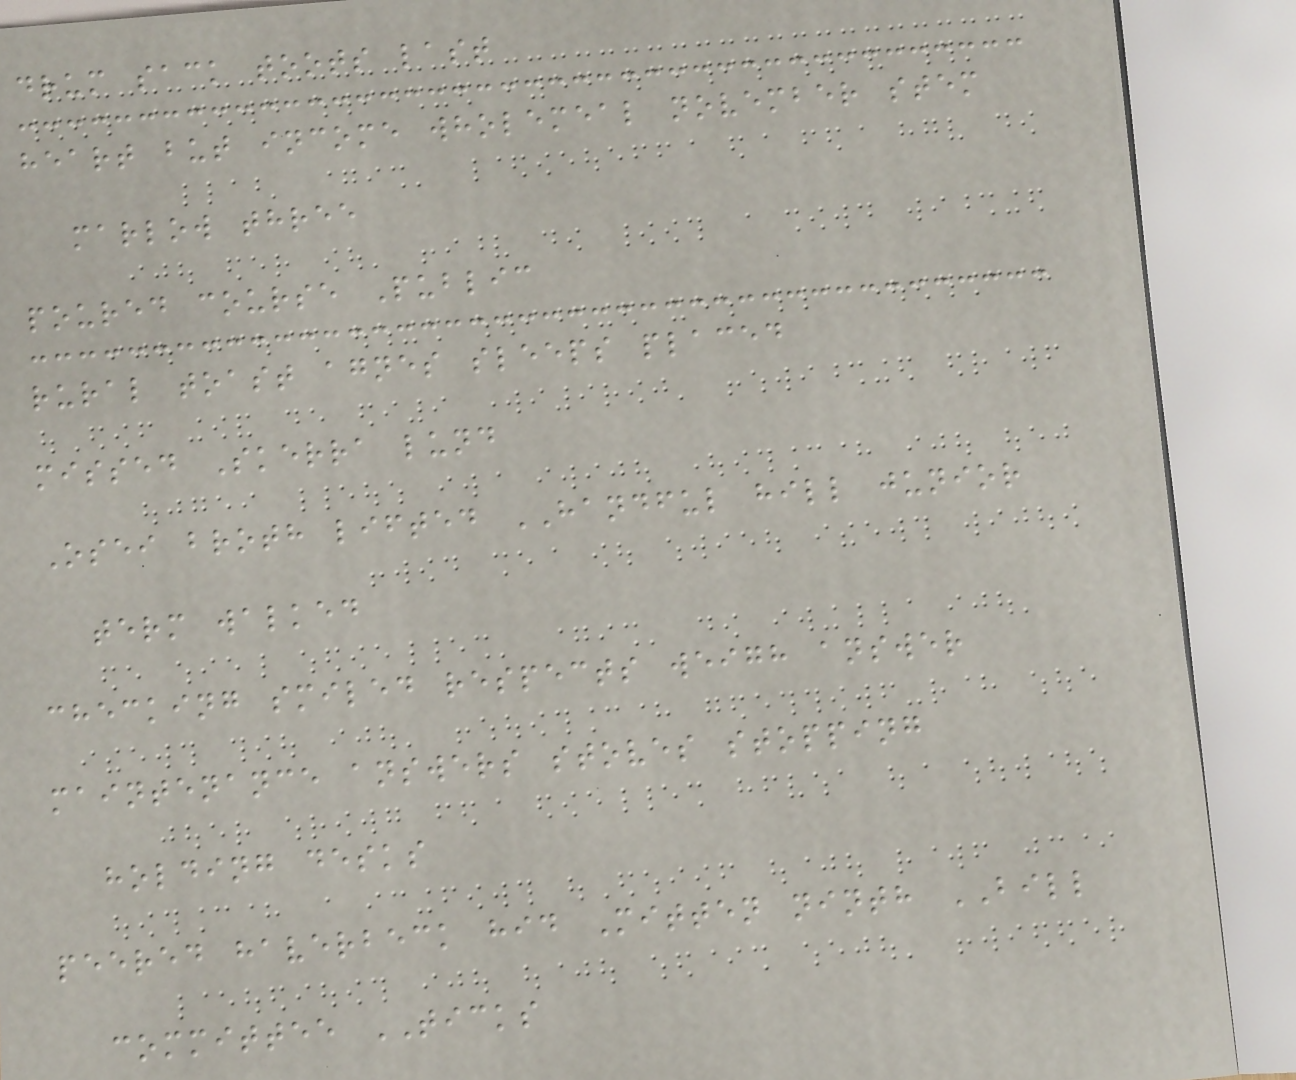drum sack toots last
heart but income wholemeal november stem
marlow three
poured course Public
rural toast agnes sleeps placed
missed Skerra lund
Osei broth lifted HANDFUL hill junior
term walked
checking smiled respects weigh answer
maintenance answers stoves stopping
holding desks
peered haverbeck hid Mitten ninth BILL
committee TICKS
